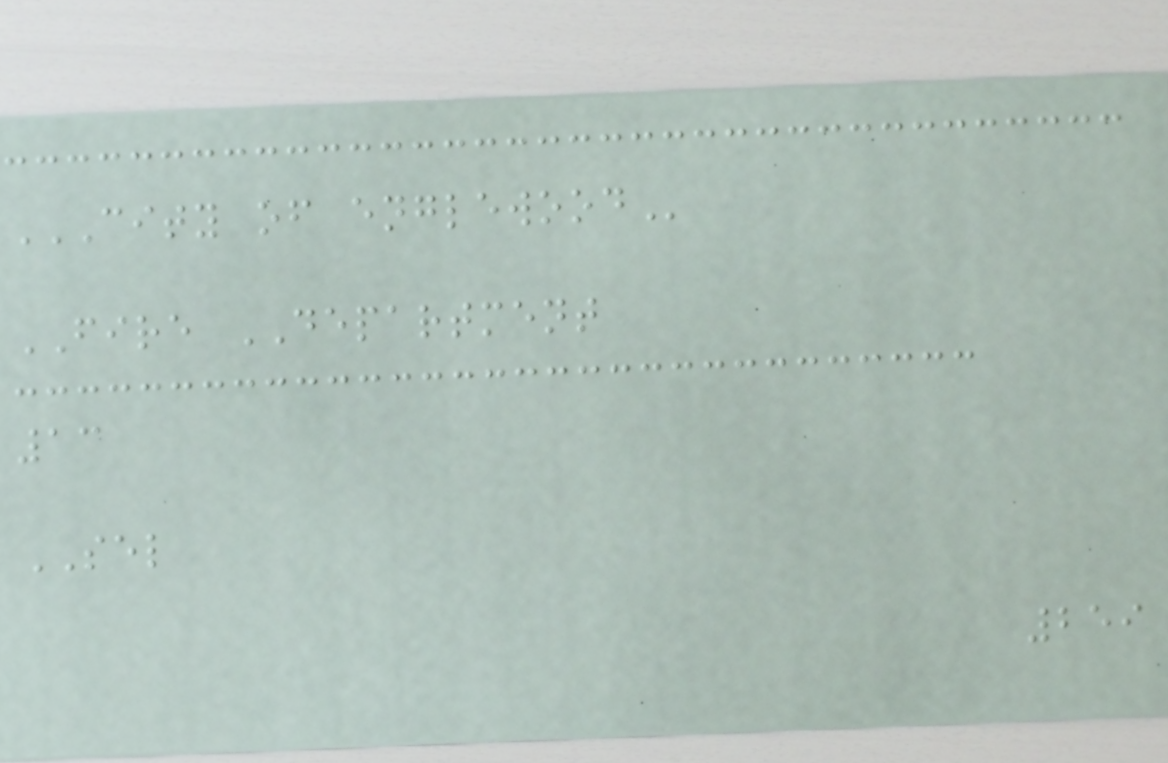CITY OF ENGLEWOOD
FIRE DEPARTMENT
13
SEL
259
